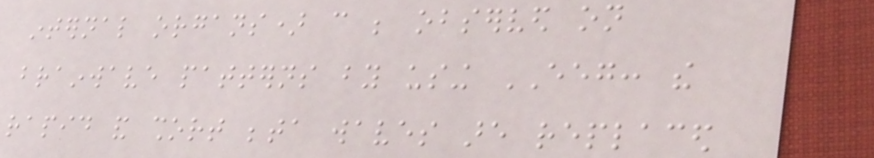internal organs) can be observed on
brainwave patterns by using EEG: the
rapid and short beta waves are replaced
